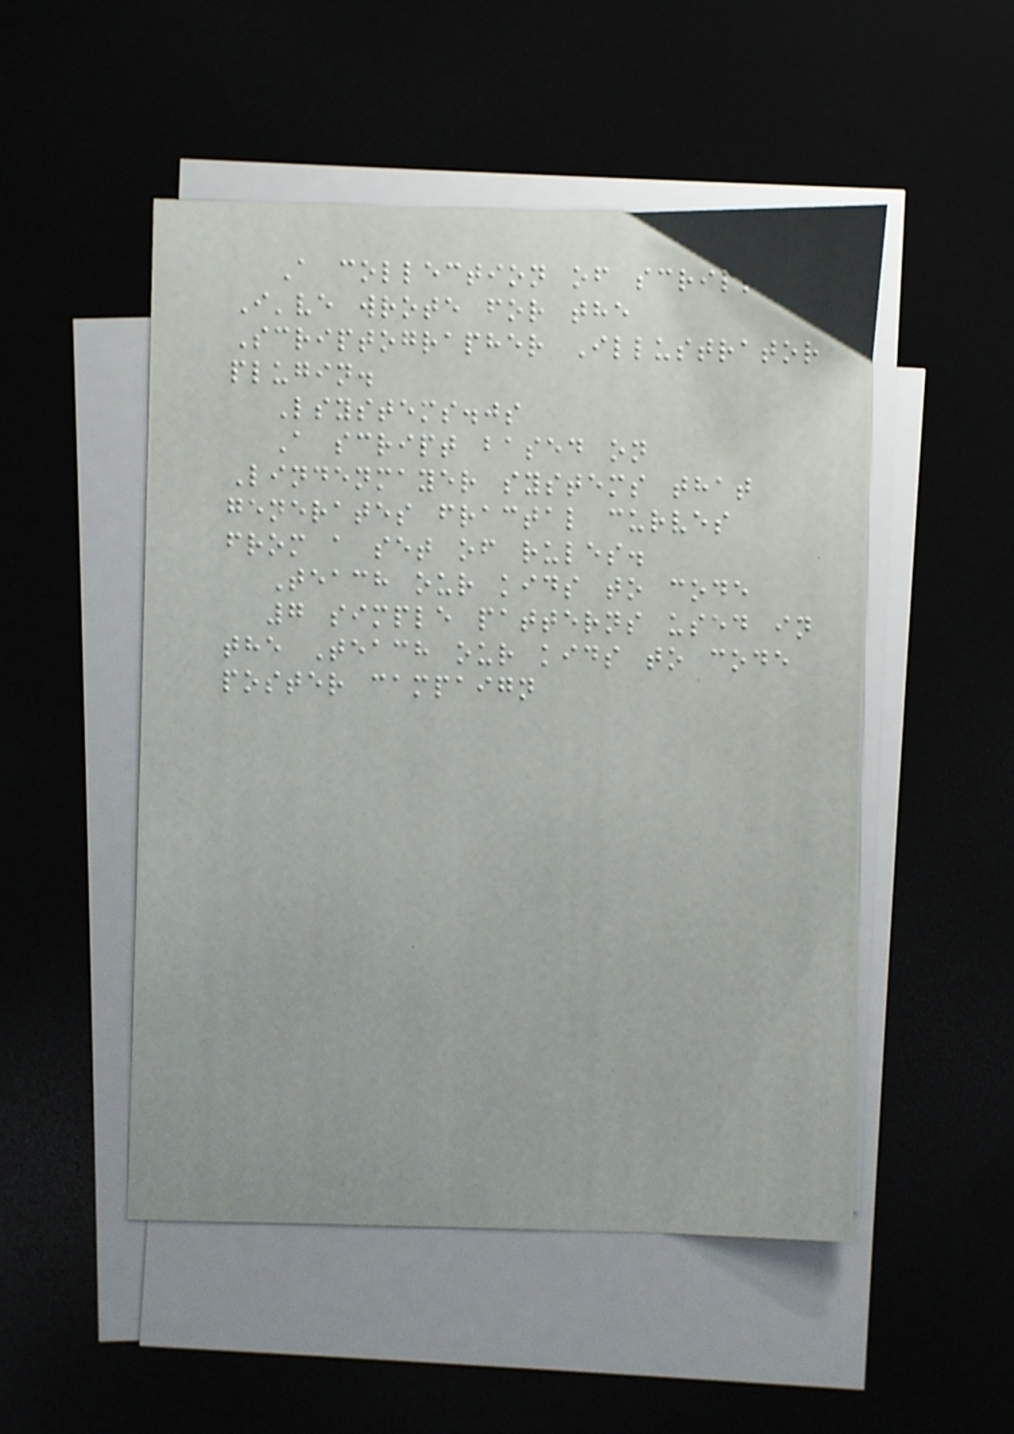A collection of scripts
I've wrote for the
Scriptographer Illustrator
plugin.
Lsystems.js
A script based on
Lindenmayer systems that
generates fractal curves
from a set of rules.
Teach our kids to code
7 simple patterns used in
the Teach our kids to code
poster campaign
